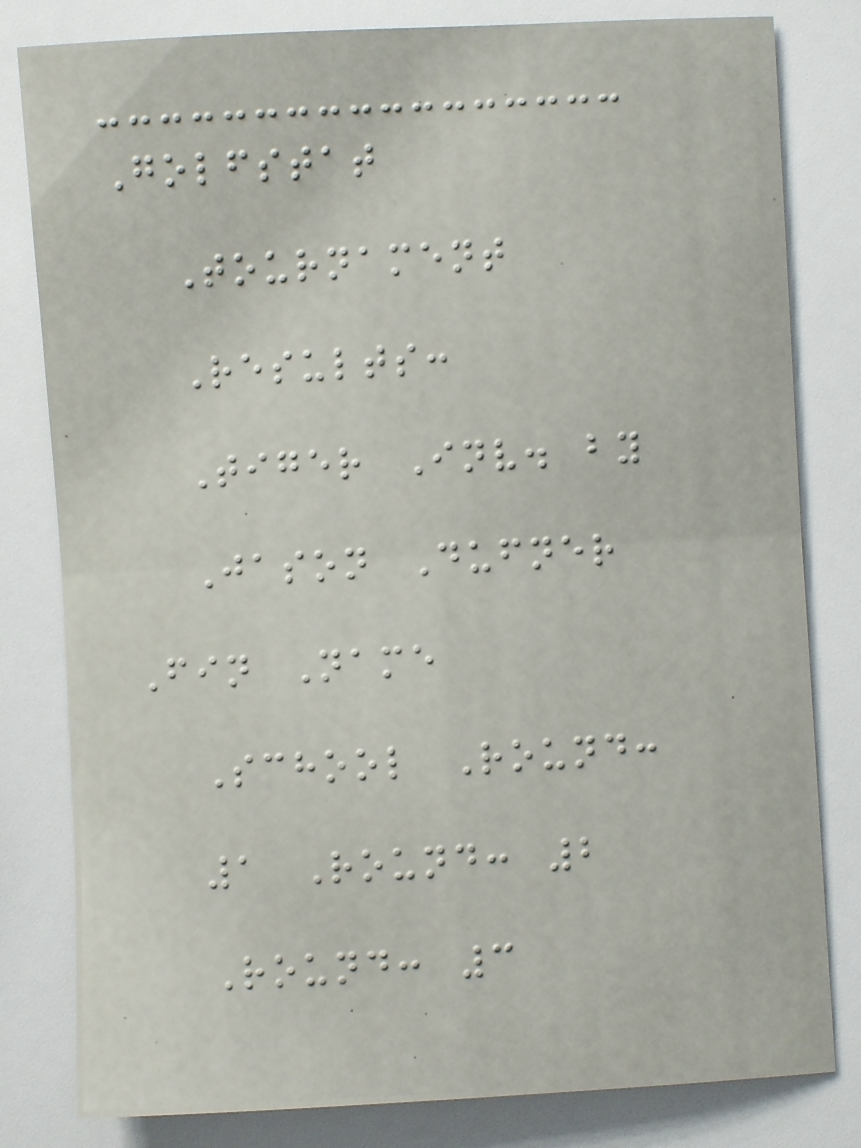Golfstat
Tournament
Results:
Tiger Inv. by
Jason Dufner
Fin Name
School Round:
1 Round: 2
Round: 3
